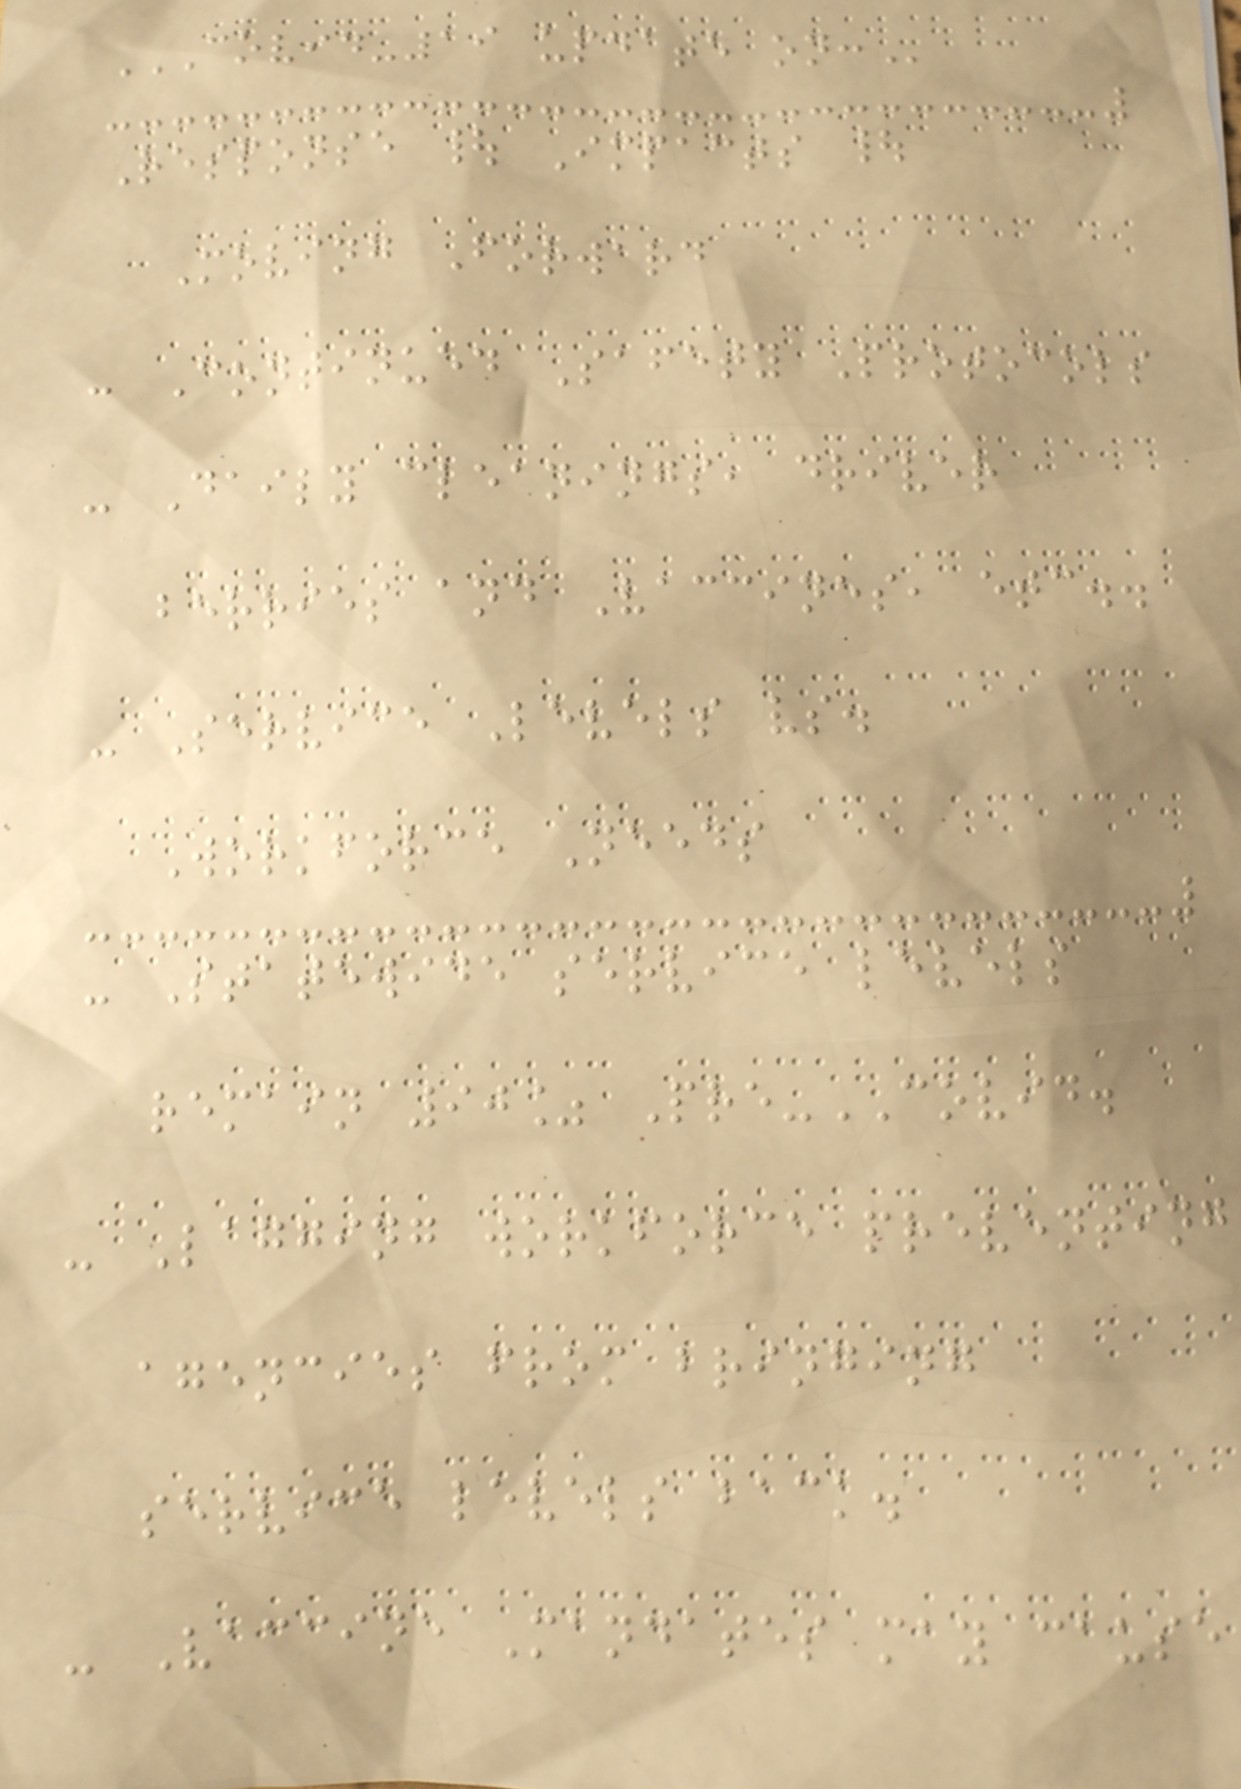COVID-19 UPDATE ON:
Response | Impacts |
Moving Forward
- Continued Safety Protocols
- Daily cleanings, driver
berries and Vaccines, etc..
- Service Levels vs.
Workforce Needs
- Statewide service levels
remain 90% Pre-COVID.
- Lagging workforce preventing
agencies from bringing
service levels back.
- Vaccine Mandates may cause
